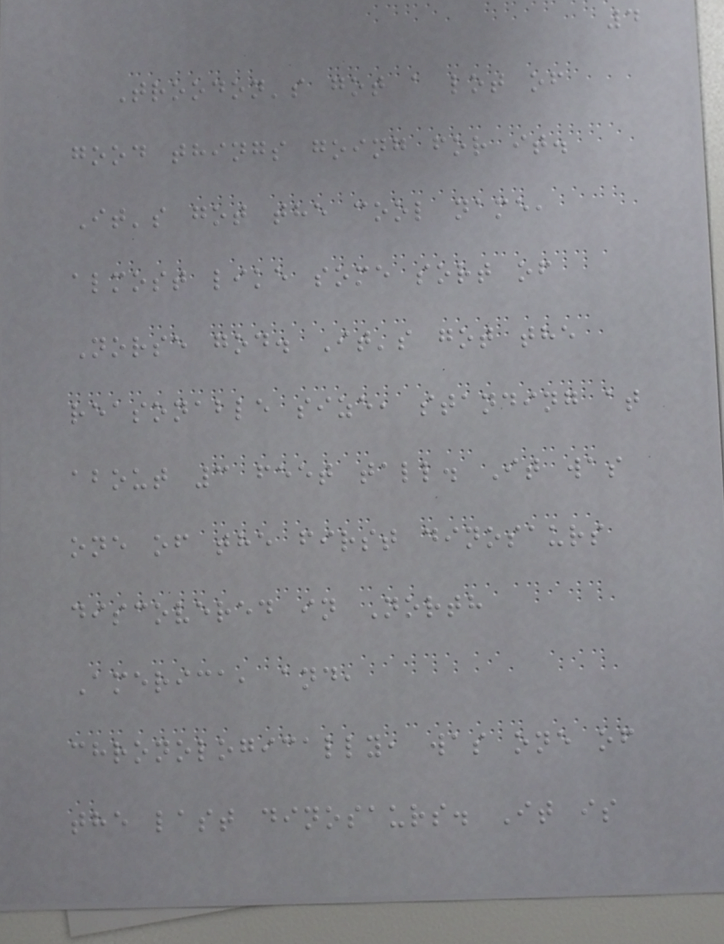4
Troodon's got a lot of
good things going for it.
It's got the cool name,
almost like some sort of
Norse god. It's got the
reasonable size, standing at
about 3 feet tall. It was
one of the first dinosaurs
discovered in North
America, and,
chronologically, was one of
the last dinosaurs. It is
